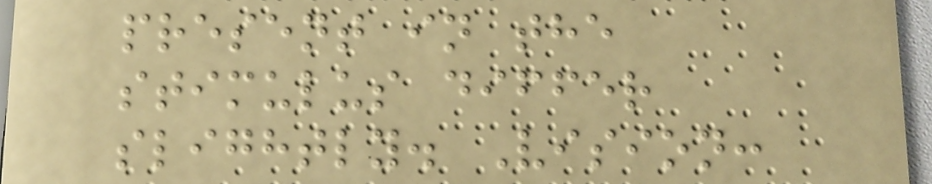present in the
stimulus differ
slightly. Vision:
